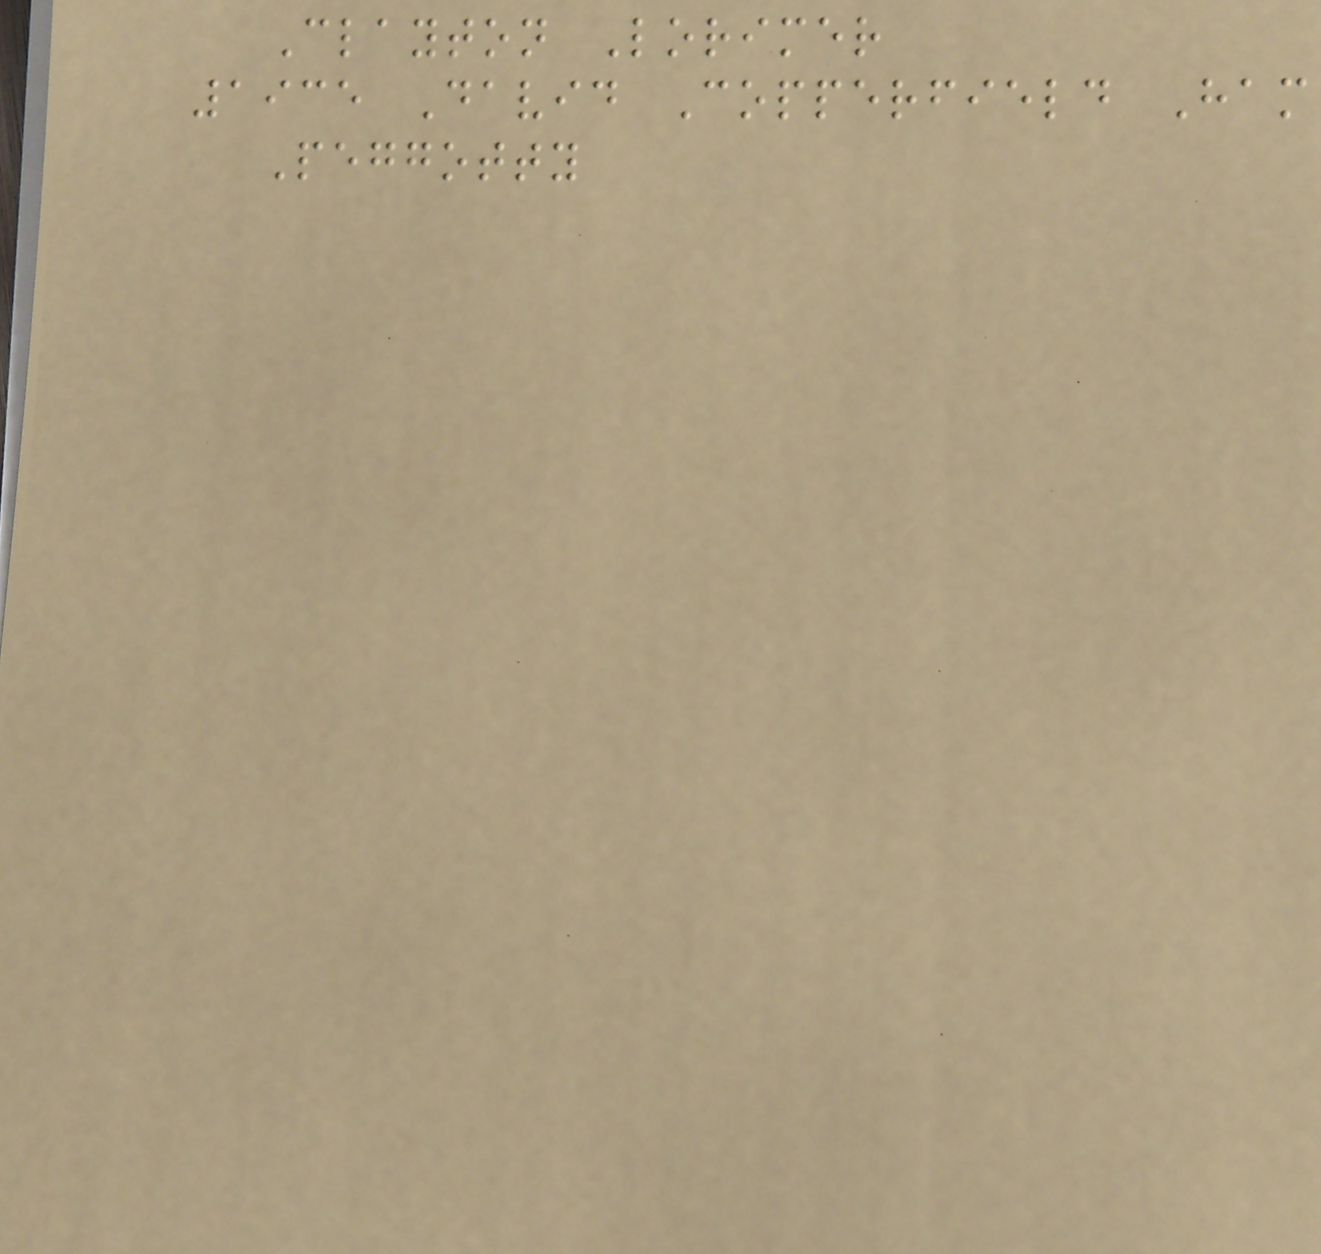Clayton Lorimer
1935 David Copperfield Ham
Peggotty
